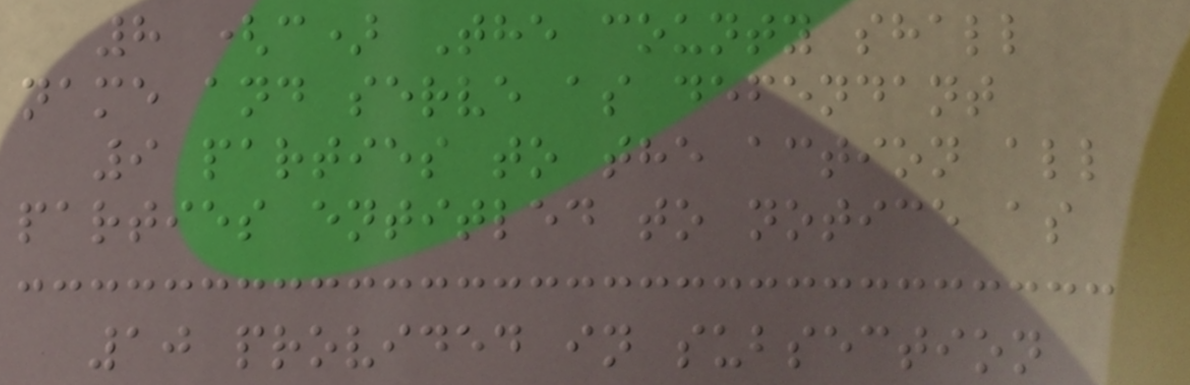8 (c) The county shall
name and serve as defendant
9 parties to the action all
parties entitled to notice as
10 provided in subsection
